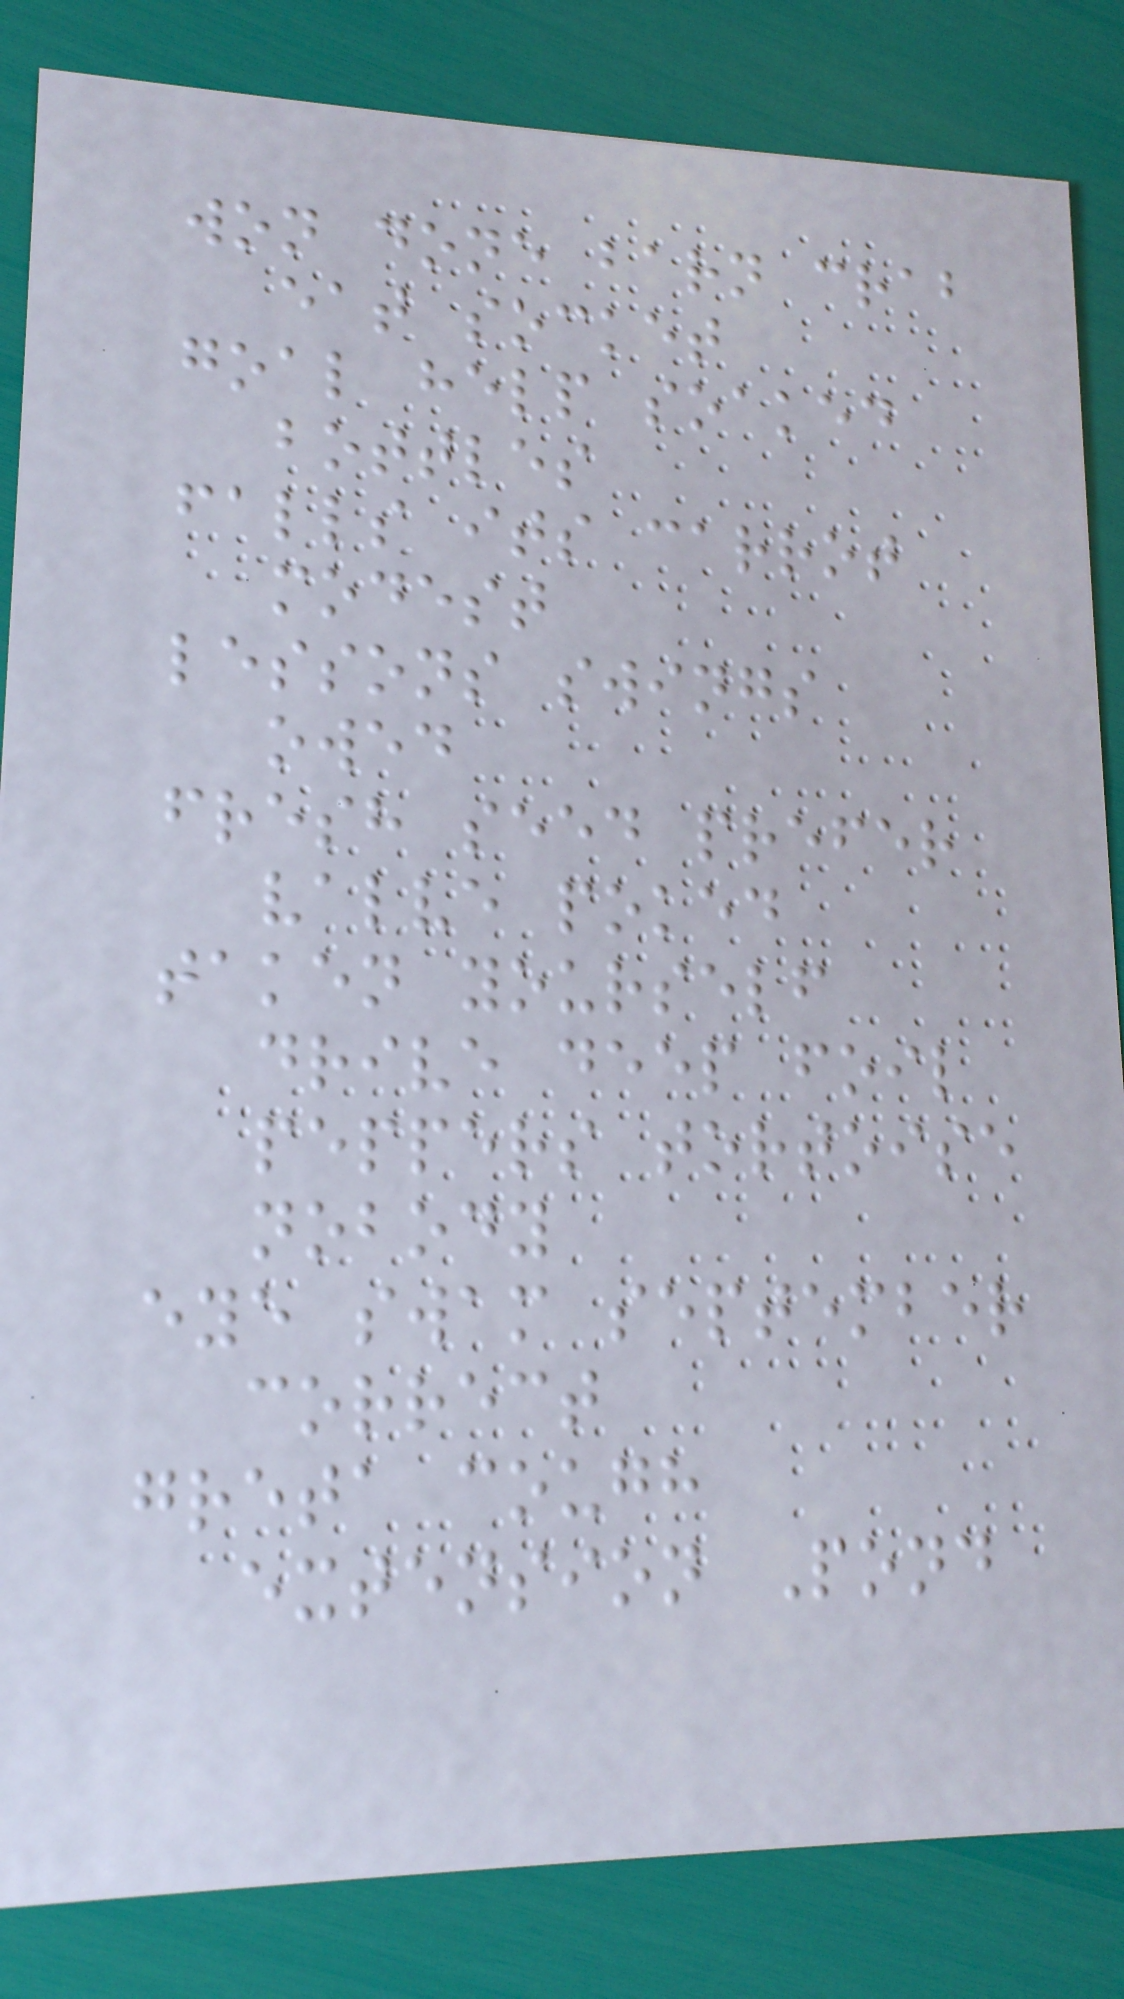won done barn crab
eat socket
goal help soaked
bottles
falls its carrot
modest
lessons swings
owed
fresh seed prefer
valve poked
taken yourself
drive deep foil
peppers tortoise
nobody
eye swam september
correct
greta cough
extension Pond
